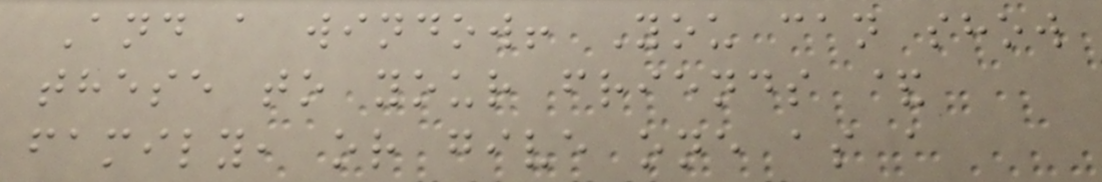And a window! You can show
these to your friends &
family, or give one as a
